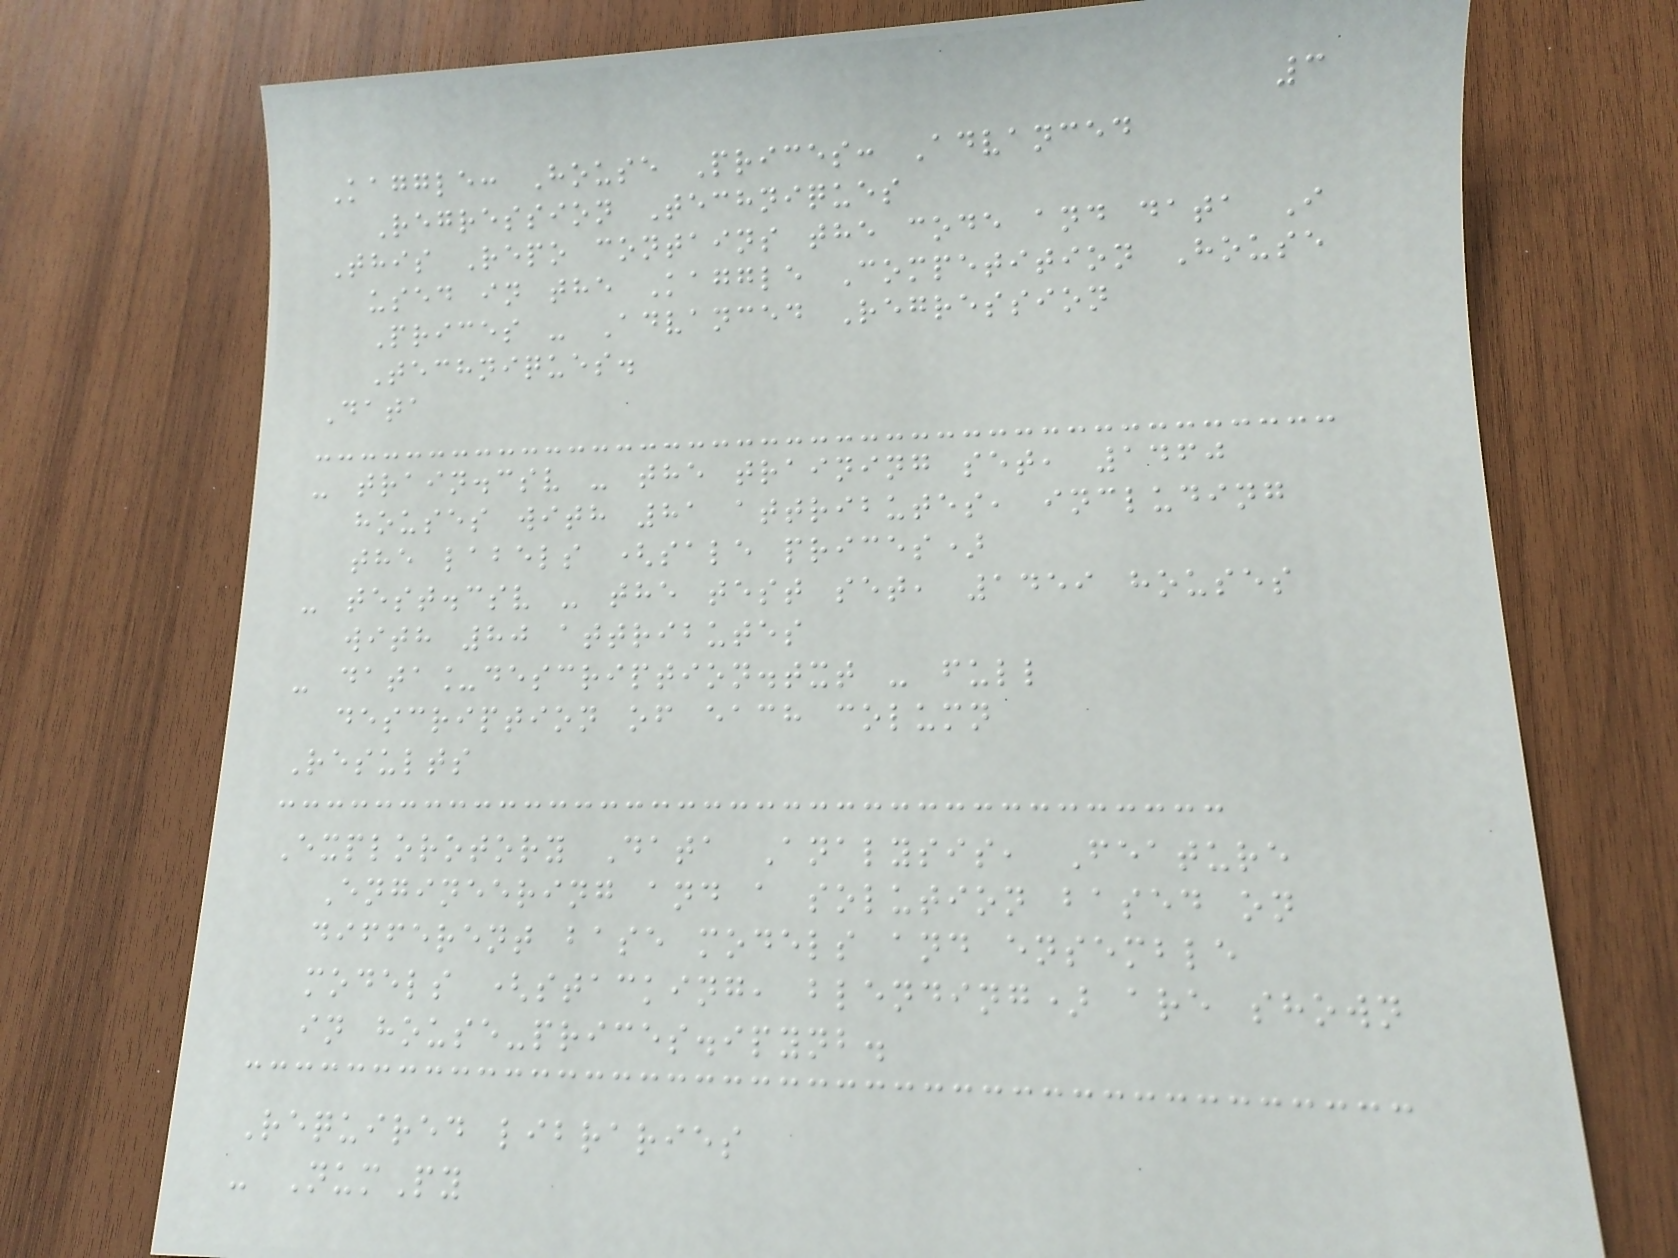3
Kaggle: House Prices: Advanced
Regression Techniques
This Repo contains the code and data I
used in the Kaggle Competition House
Prices - Advanced Regression
Techniques.
Data
- train.csv - the training set, 1460
houses with 81 attributes, including
the labels (sale prices)
- test.csv - the test set, 1459 houses
with 80 attributes
- data_description.txt - full
description of each column
Results
Explorotory Data Analysis, Feature
Engineering and a solution based on
different base models and ensemble
models (stacking, blending) are shown
in house-prices.ipynb.
Required libraries
- NumPy
